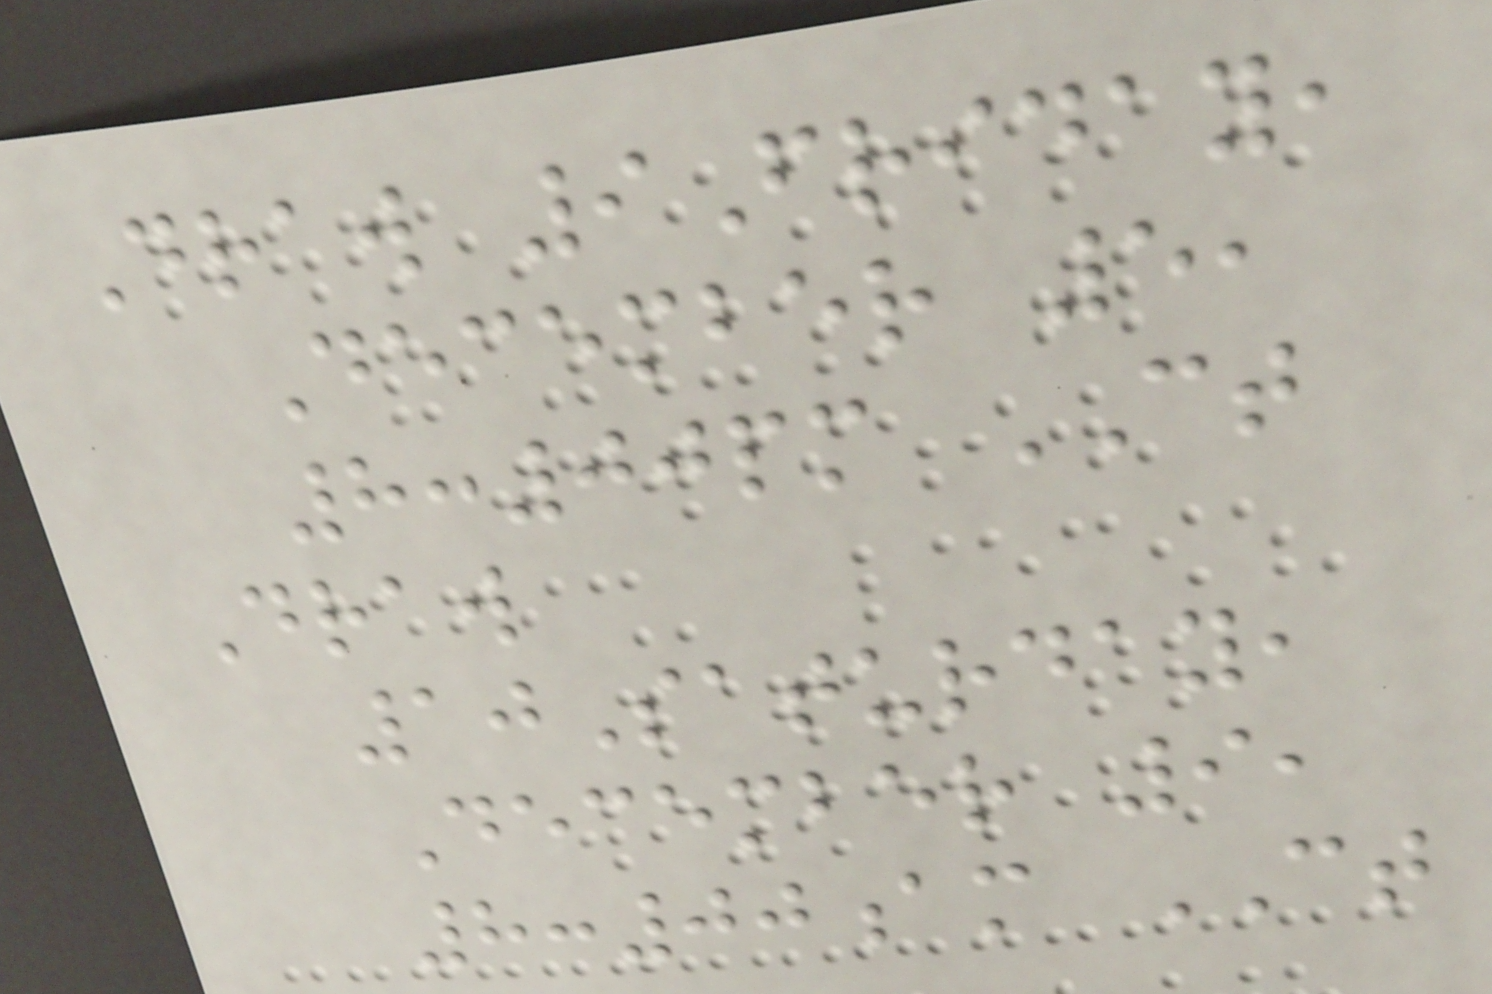Draw 9Friday,
December 5,
8:00pm CT
Draw
10Saturday,
December 9,
8:00am CT
